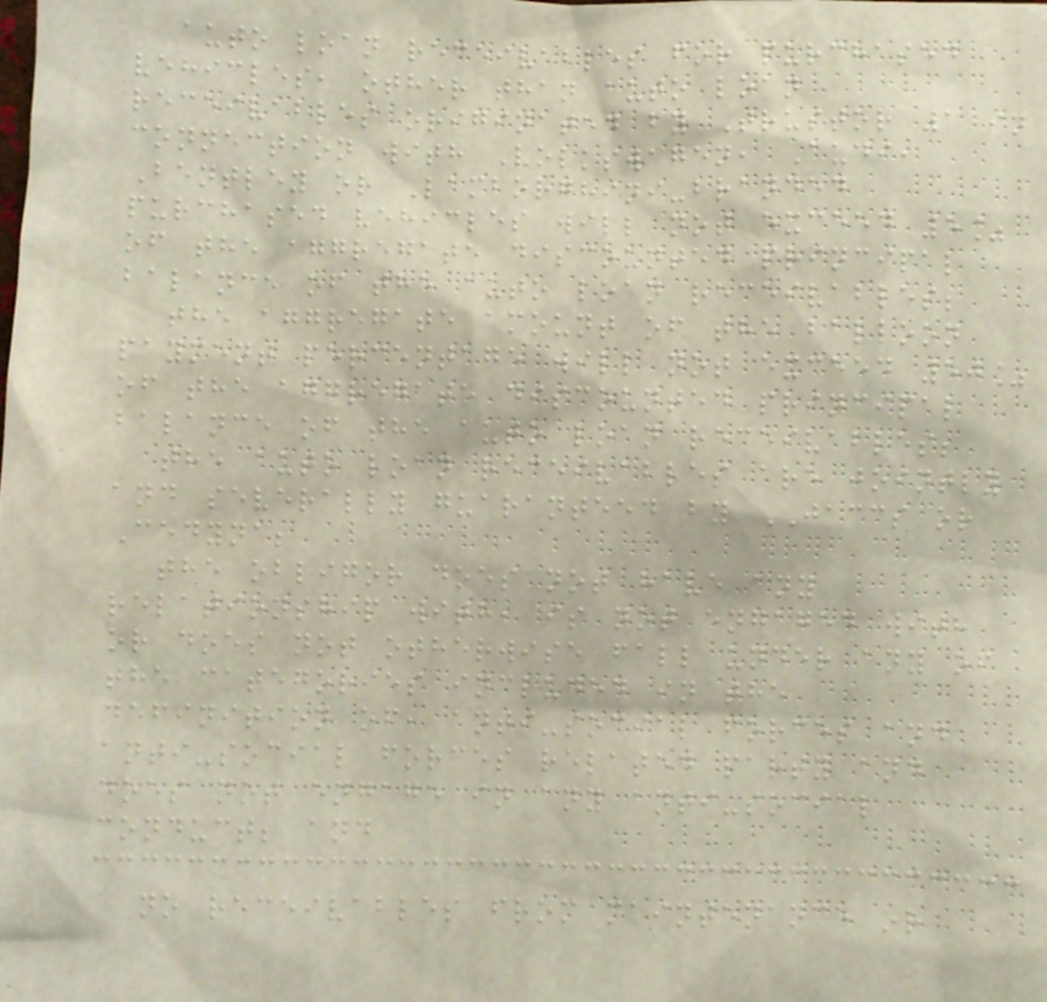auto loan receivables for purchased
vehicles, other than auto loan
receivables originated by Trustor 1 in
connection with Volkswagen, Audi,
Bentley or Lamborghini-branded
purchased vehicles will not exceed 5%
of the aggregate discounted principal
balance of the auto loan receivables;
the aggregate amount of the balloon
payment percentage will not exceed 50%
of the aggregate discounted principal
balance of the auto loan receivables;
the auto loan receivables are jointly
and severally guaranteed by JACCS or
Cedyna;
the obligor does not have any
relationship with, is not engaged with
or does not otherwise fall under any of
the categories included in the
definition of, anti-social forces and
anti-social forces related party and
does not engage in any anti-social
conduct; and
no receivables from maintenance or
